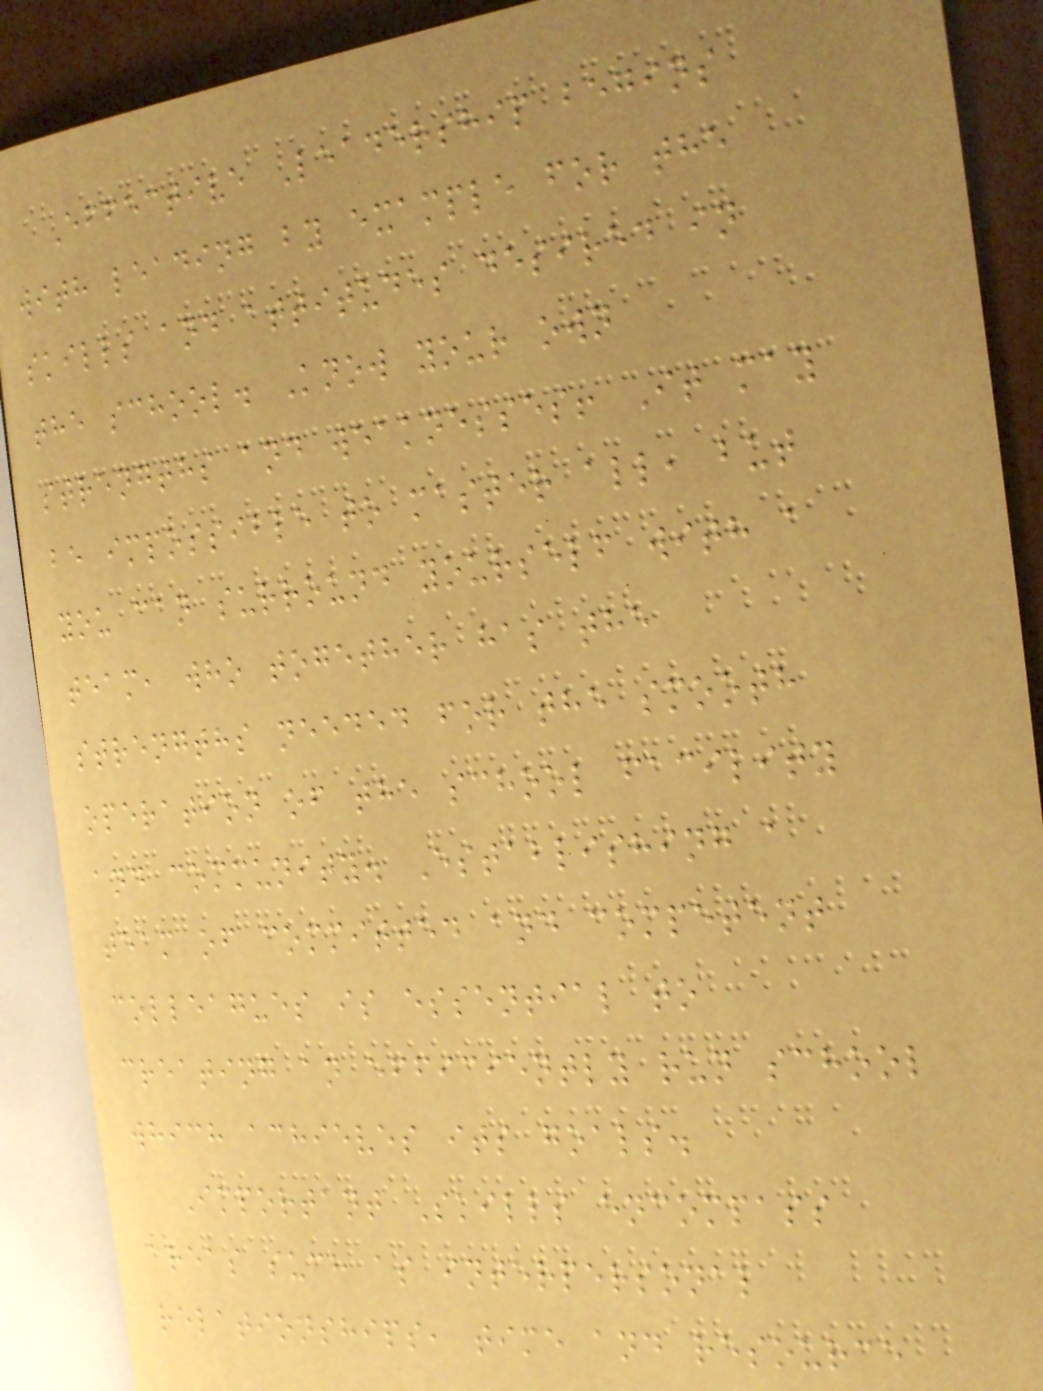Effective Leadership begins
with leading by example for the
skills and attitudes desired in
the school. Know your own
strengths and weaknesses! It may
be impossible to master all, but
you can surround yourself with a
team, who together has the
strengths needed for the smooth
operation of the school facility
and community. Establishing a
team of committed and competent
colleagues is essential to
creating an efficiently run school
which achieves its goals.
Important Skills encompass
areas such as interpersonal
relationships, time and resource
